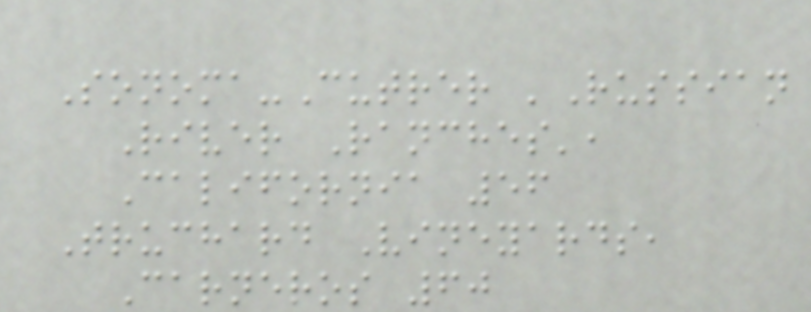Sonoma-Cutrer 'Russian
River Ranches',
California 56
Truchard Vineyards,
Carneros 60
